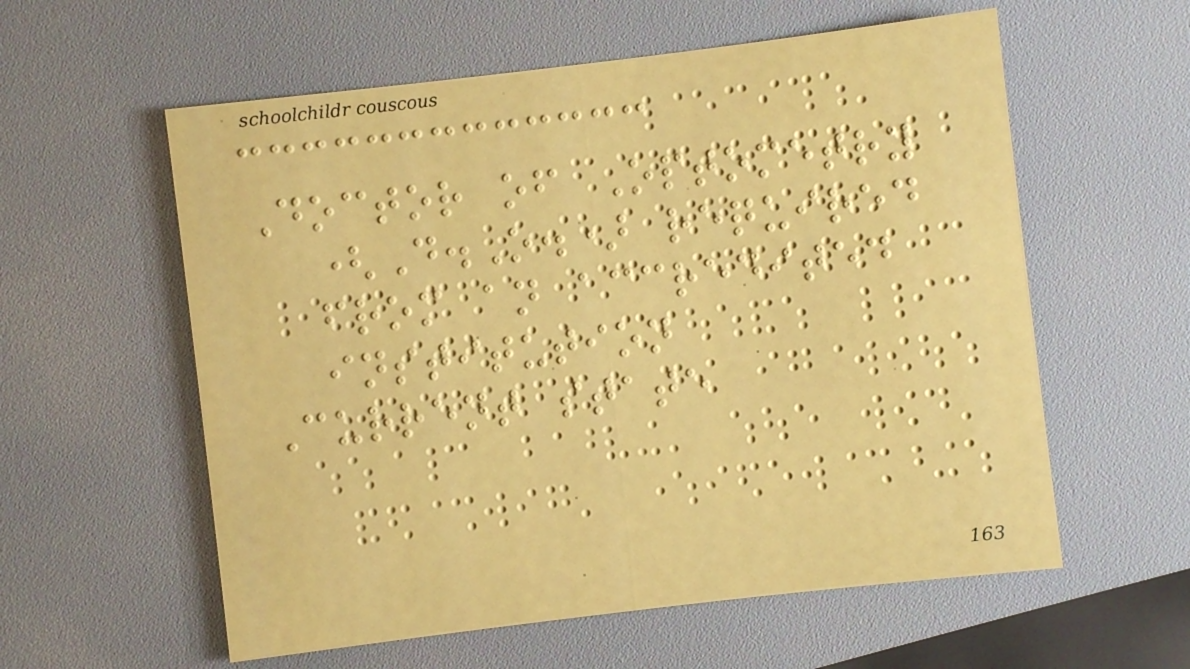Doctor of Optometry
(D.O.) required
from an accredited
institution
Current state
